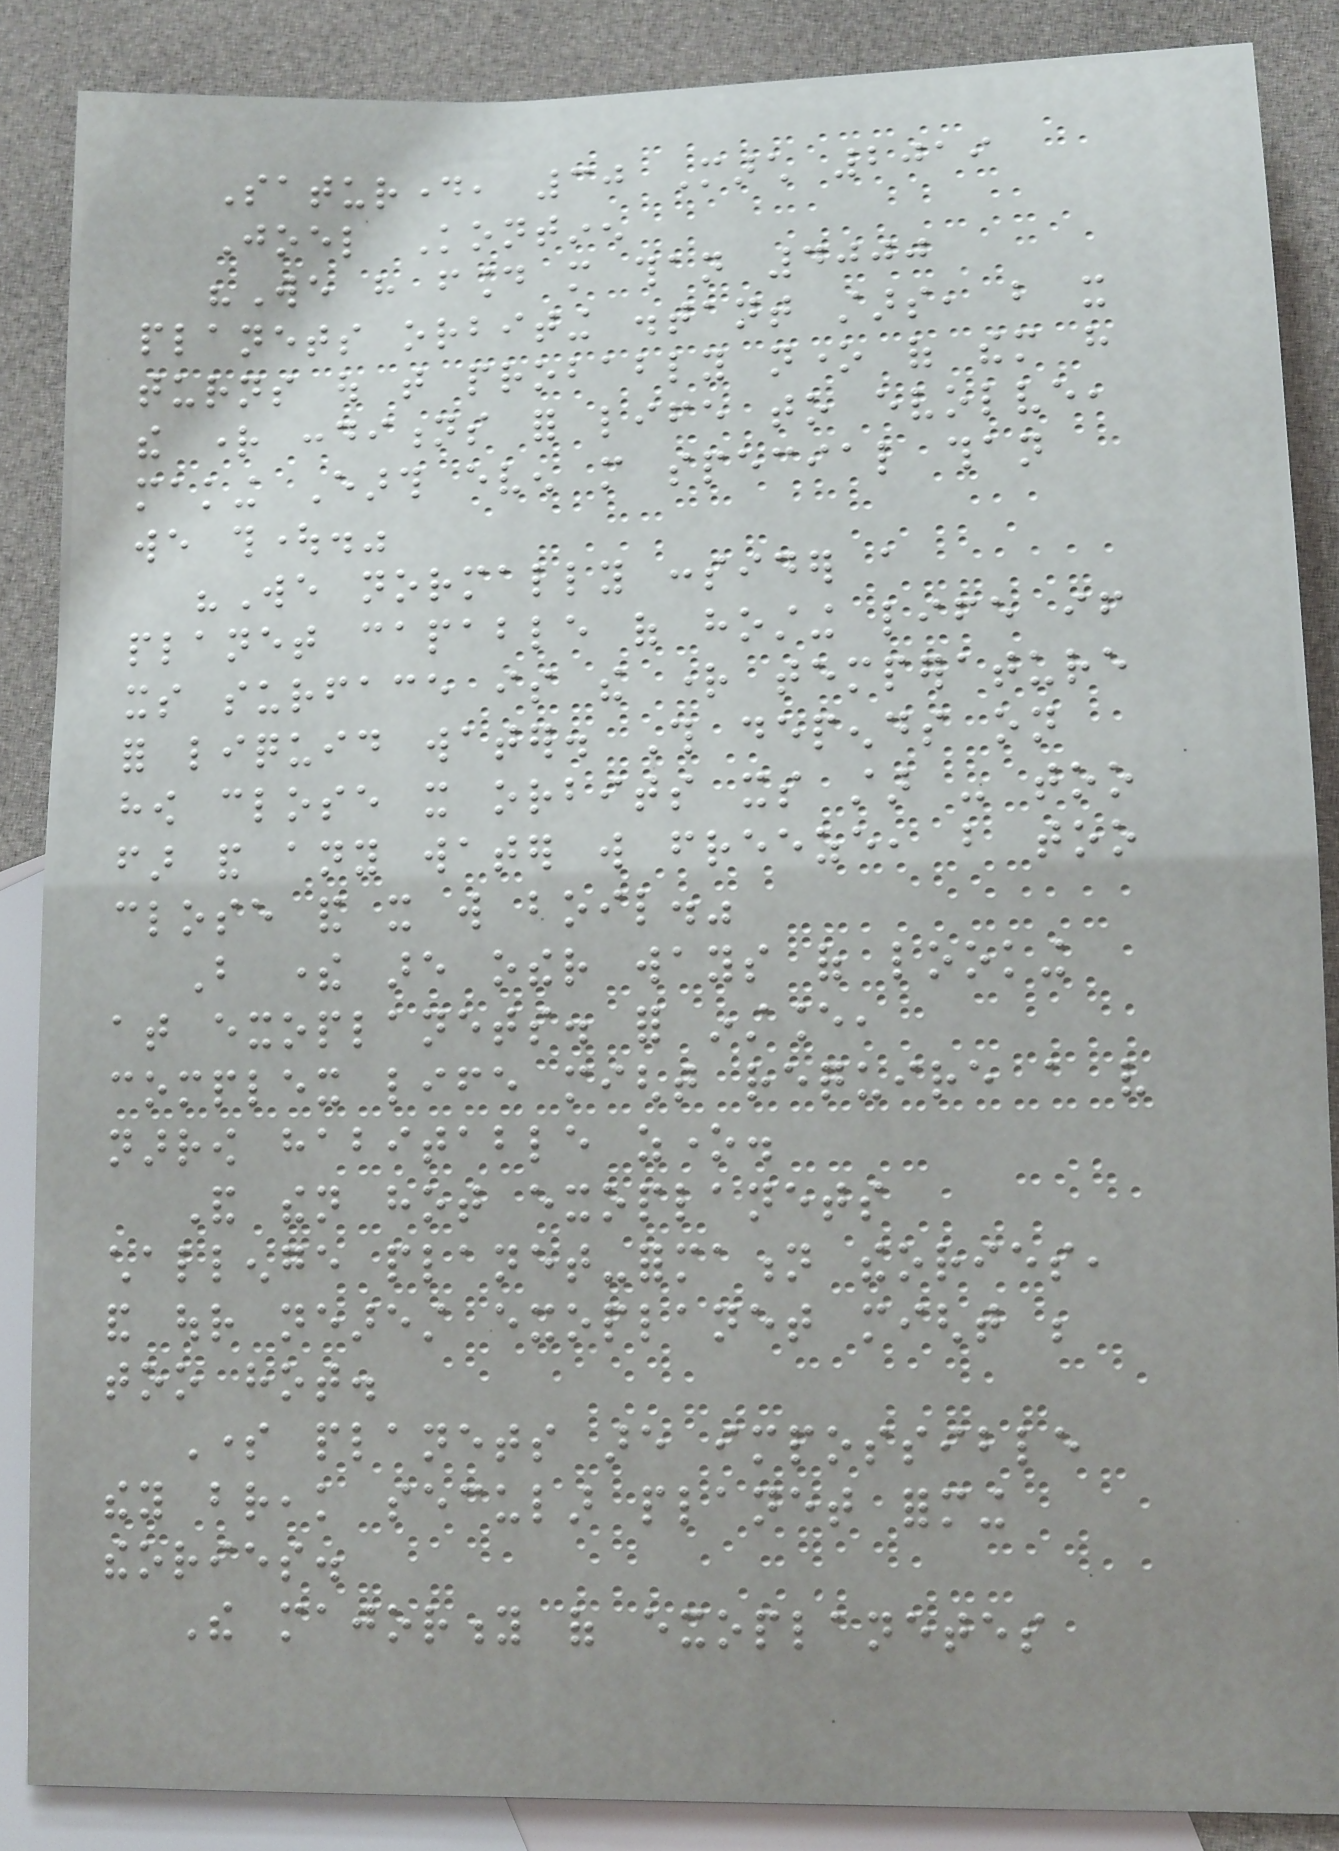Saturday, 30 March 2019
Joel Kontinen
"We have found more than 4000
planets orbiting distant stars, but it
turns out that probably none of them have
the right conditions for life to evolve,
making Earth even more special than
we thought."
"We normally consider a
planet capable of hosting life if
its surface is the right temperature
for liquid water. This depends on
how close it orbits its star - too
far and any water will freeze, but too
close and it will boil."
But there are other ways of looking
at exoplanets. for instance,
complex life might require a very
narrow habitable zone.
And then hot exoplanets
challenge planet-formation theories,
and our nearest exoplanet might be
too hot.
Some planets are impossible
they break secular planet forming
theories.
The majority of exoplanetes
